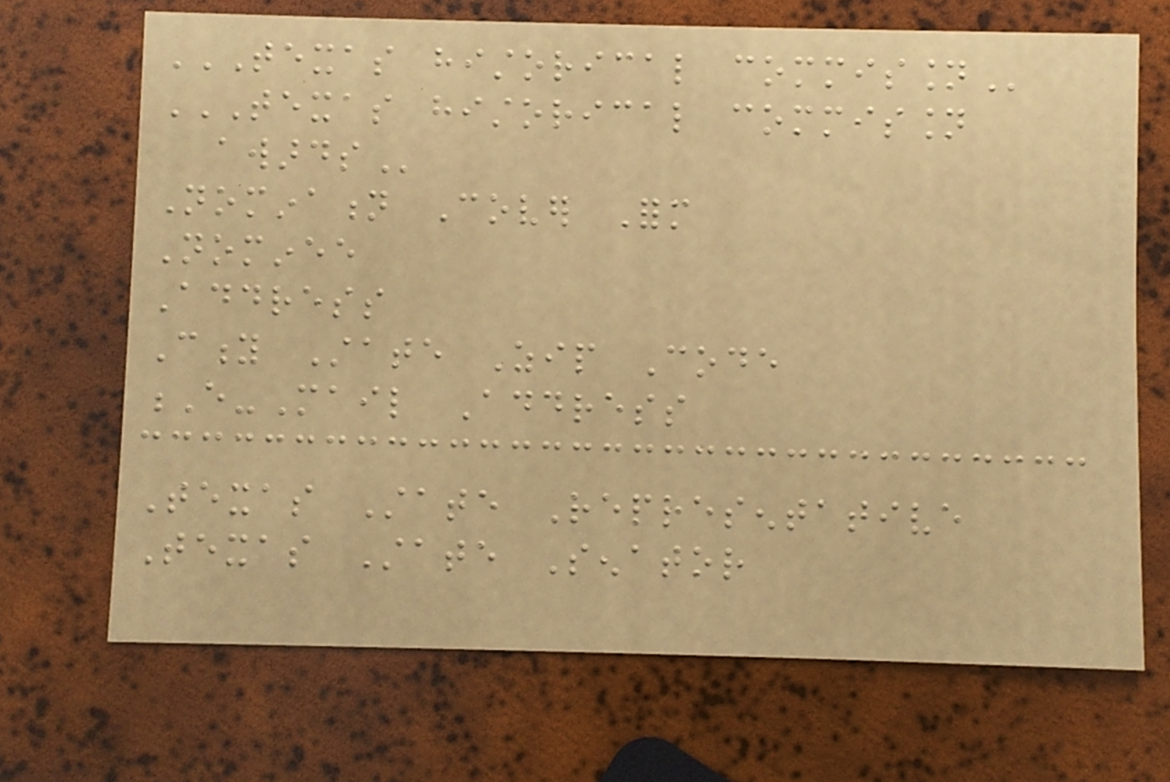TEXAS HISTORICAL COMMISSION
TEXAS HISTORICAL COMMISSION
AWARDS
Nomination Cover Form
Nominee
Address
City State Zip Code
E-Mail Address
Texas State Representative
Texas State Senator
